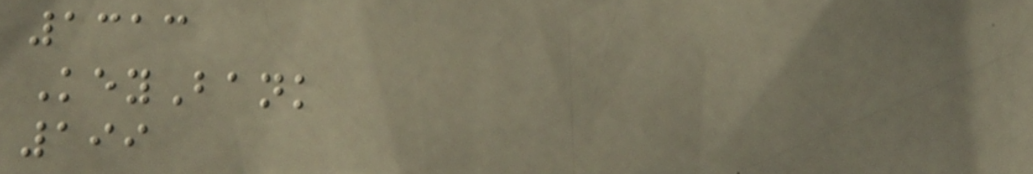1313
KeyBank
199
